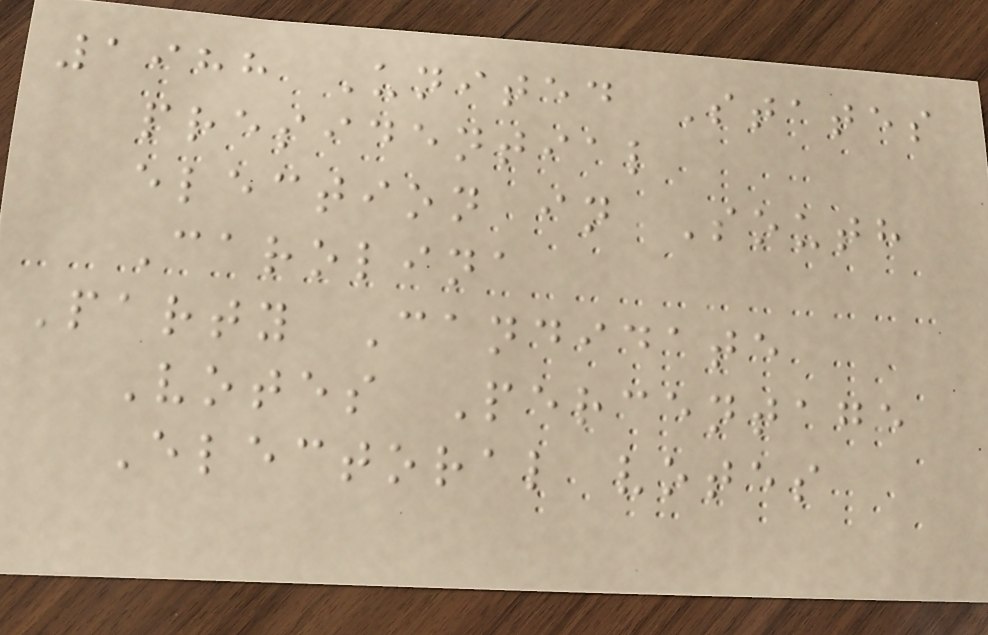1988 United States
presidential
election in South
Carolina
Party Candidate
Votes Percentage
Electoral votes
